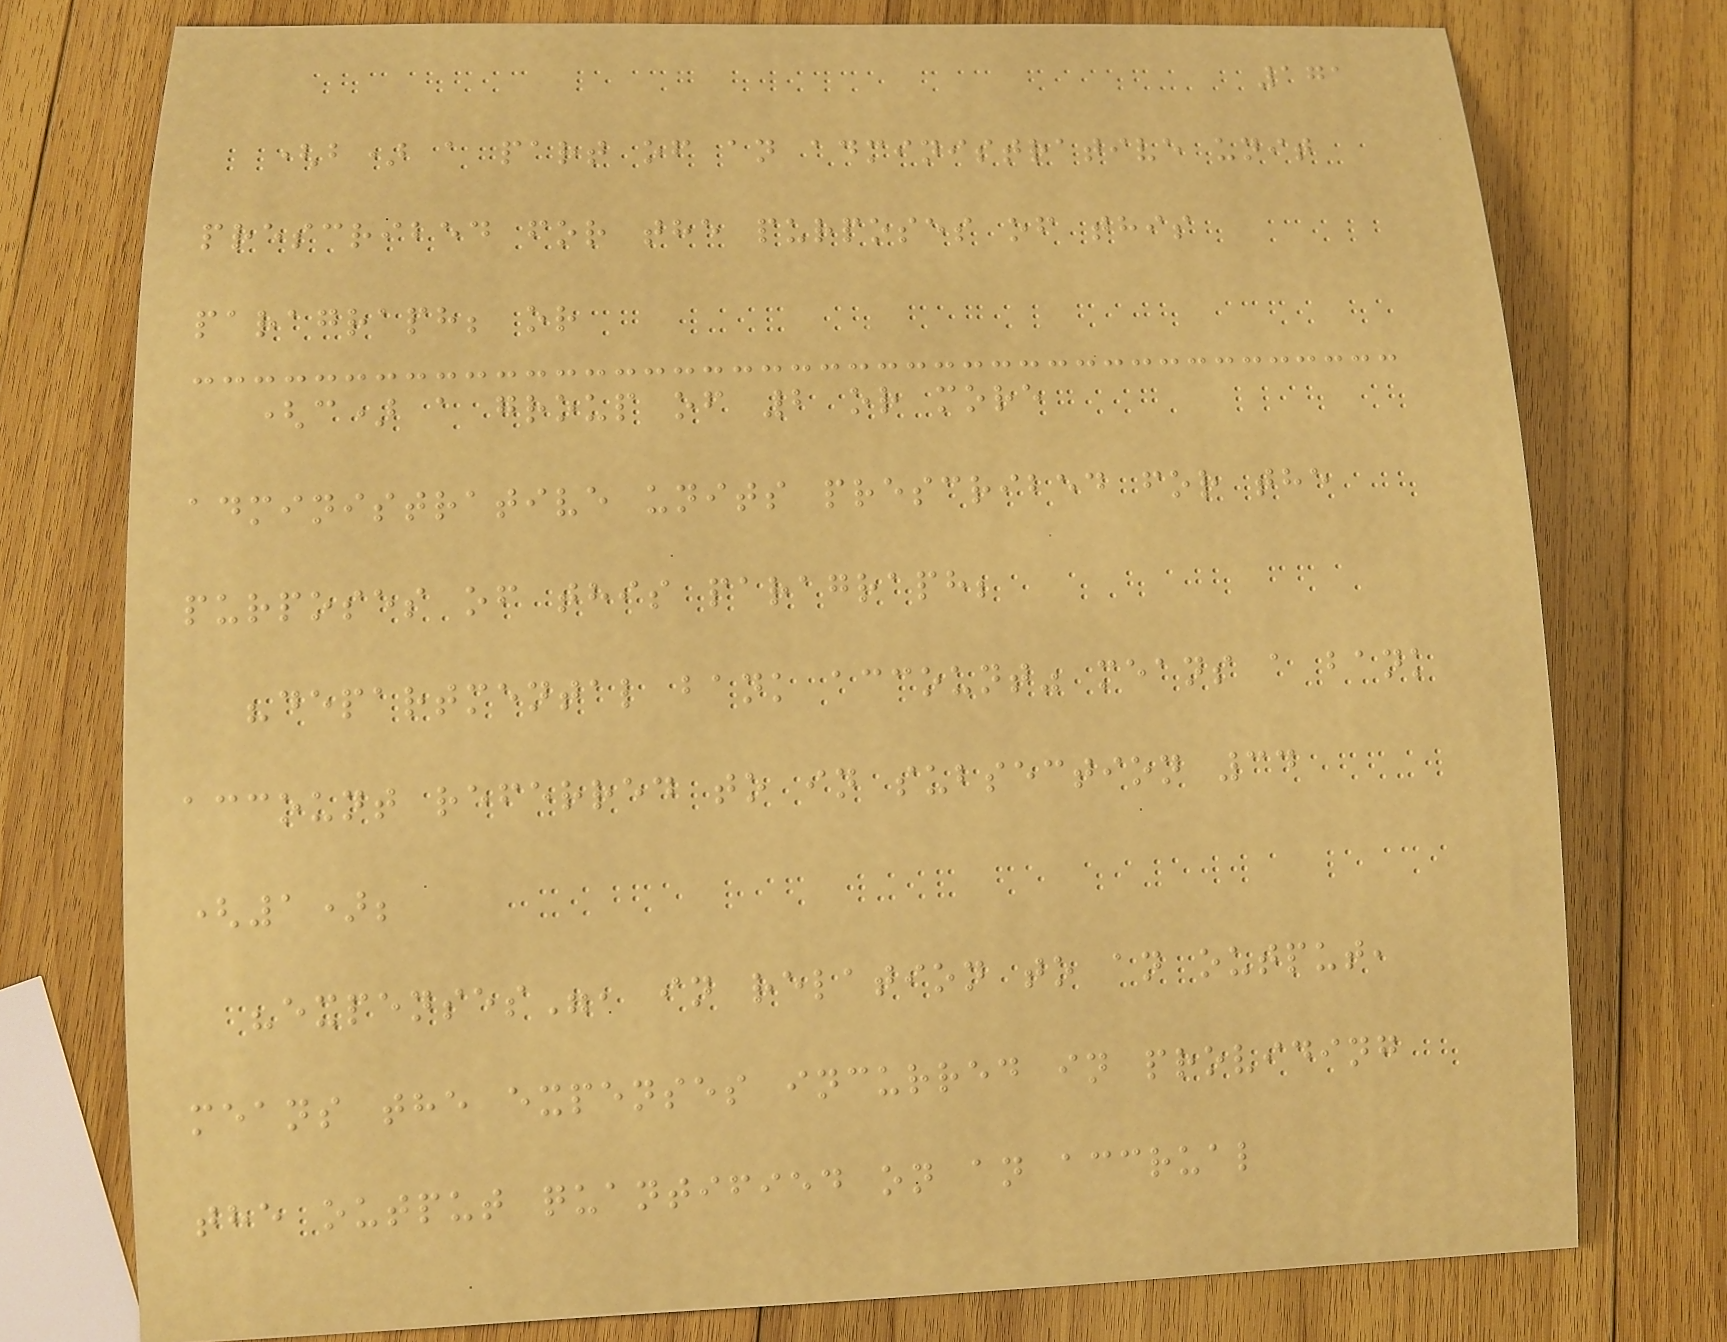171
(b) a part of an administrative unit
prescribed for the purposes of this
paragraph; or
(c) a group of 2 or more
administrative units prescribed for the
purposes of this paragraph;
"departmental bank account" means a bank
account referred to in subsection 34
(1);
"expenses", in relation to an output,
means the expenses incurred in providing
the output quantified on an accrual
